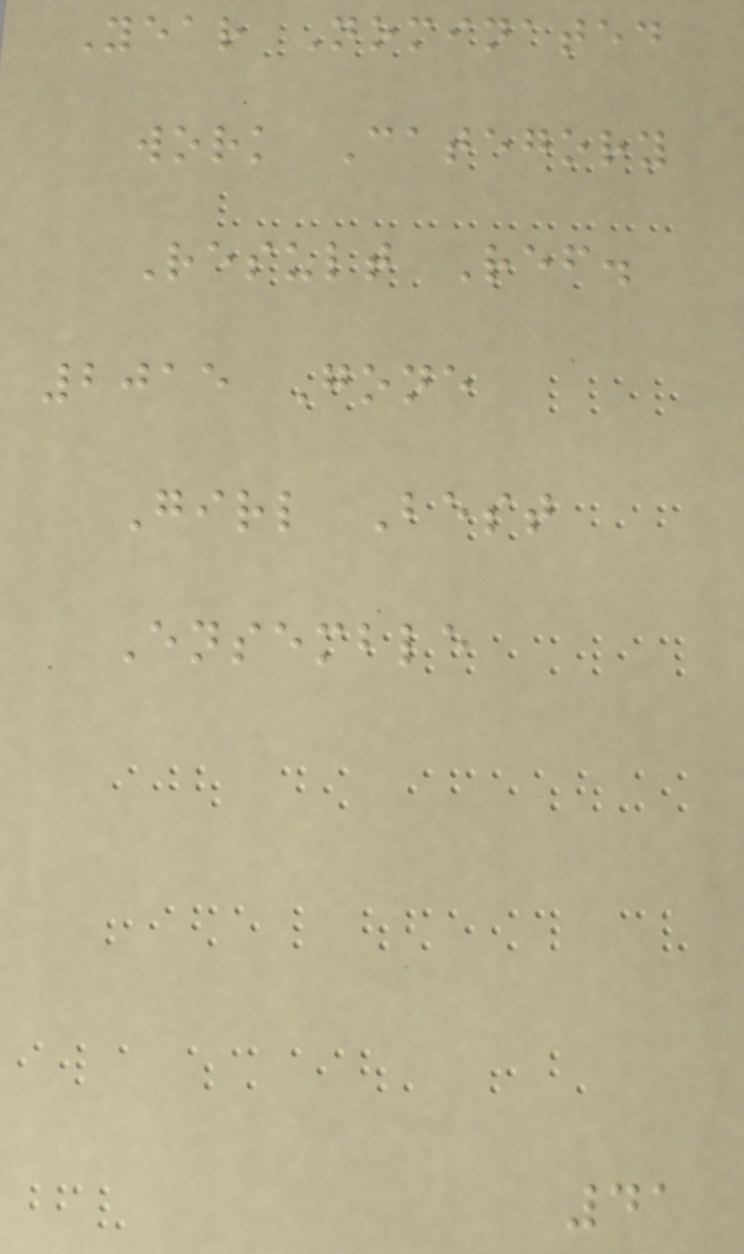Year Nominated
work Category
Result Ref.
2015 Gone
Girl Best
Ensemble
41
